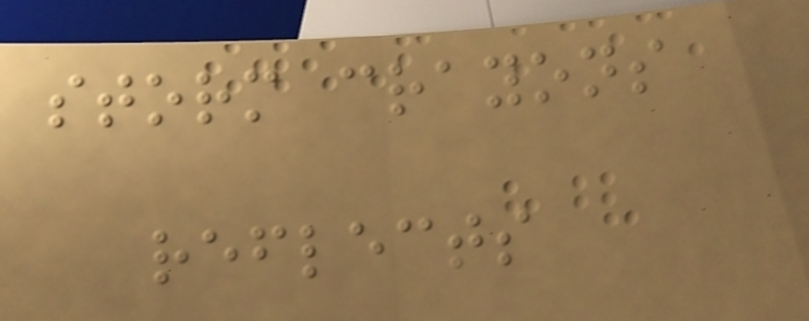storm crayons
reflects
